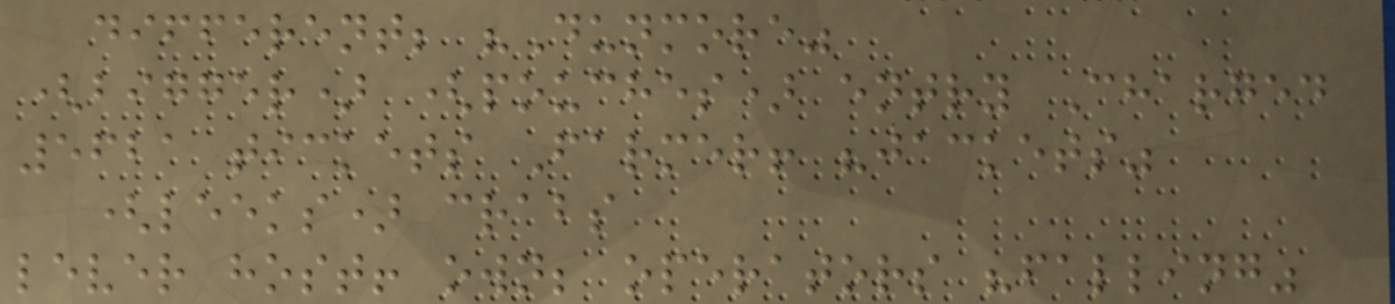different; "Dunmore"
(bigger) (pouches) entry Charged
5621 tickets Farmer! "jackets"
(leeks) crabs
lever host! own; operators "falling"
